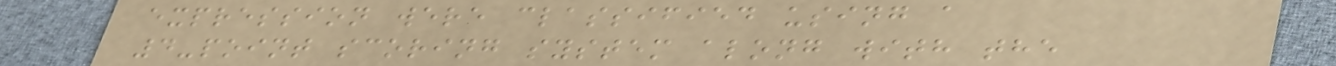expression were classified using a
4-point scoring system along with the
